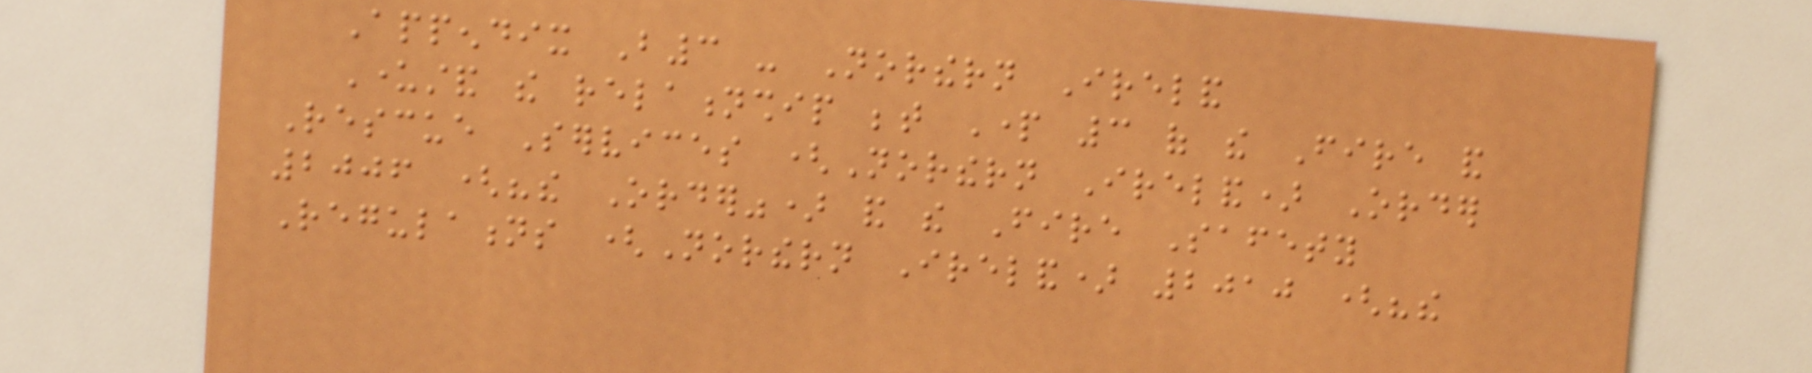Appendix B3 - Northern Ireland
Understand the relationship between Part 3 of the Fire and
Rescue Services (Northern Ireland) Order
2006 ("the Order") and the Fire Safety
Regulations (Northern Ireland) 2010 ("the
